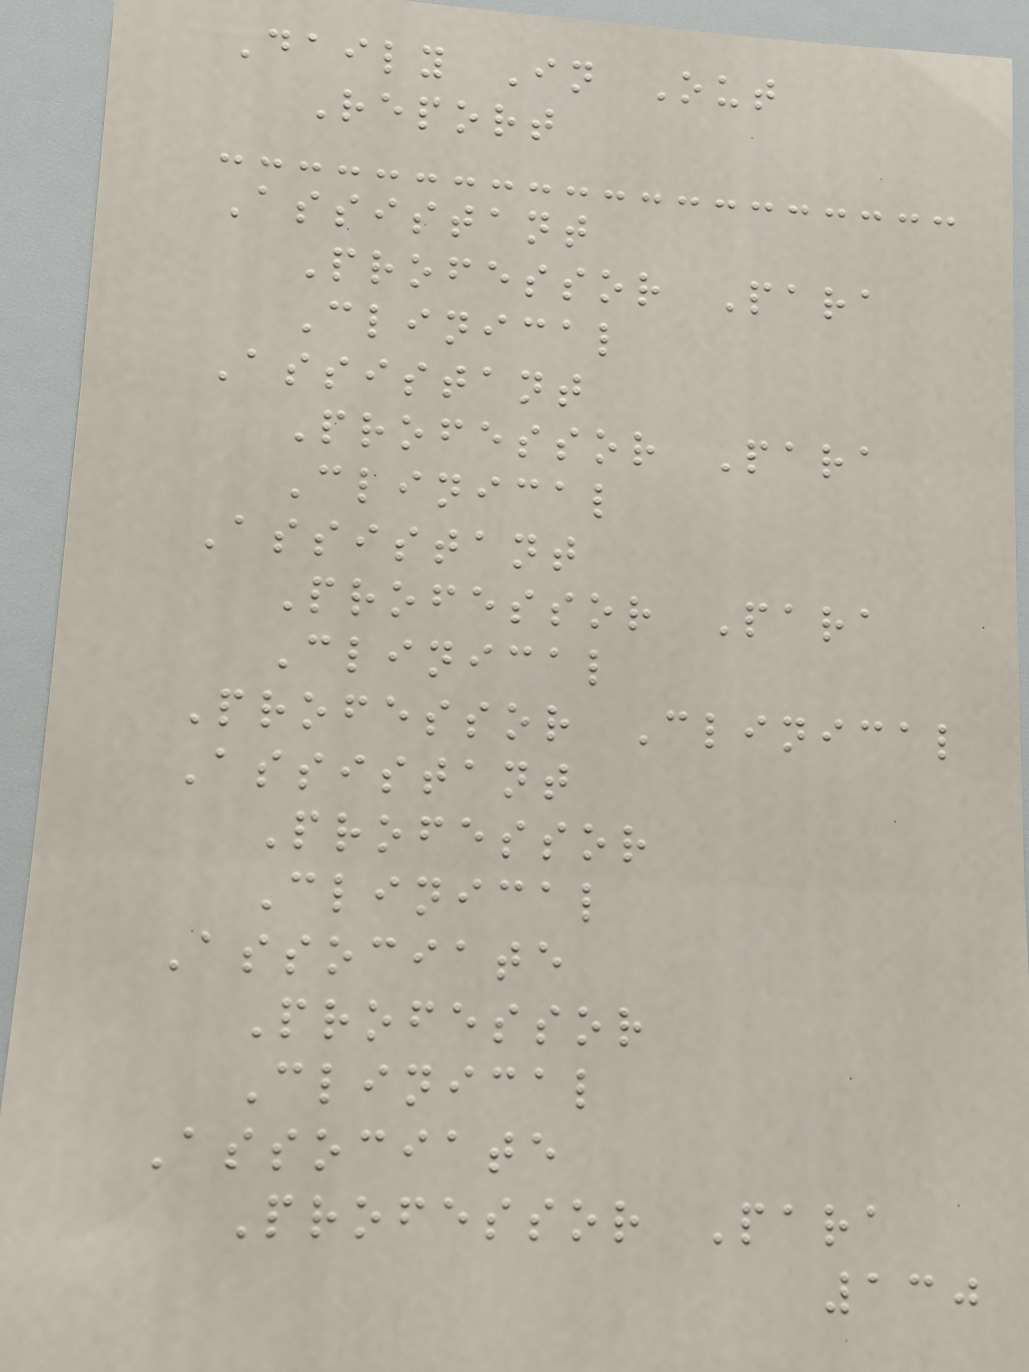Daily In Out
Report
Assistant
Professor Para
Clinical
Assistant
Professor Para
Clinical
Assistant
Professor Para
Clinical
Professor Clinical
Assistant
Professor
Clinical
Associate
Professor
Clinical
Associate
Professor Para
130
